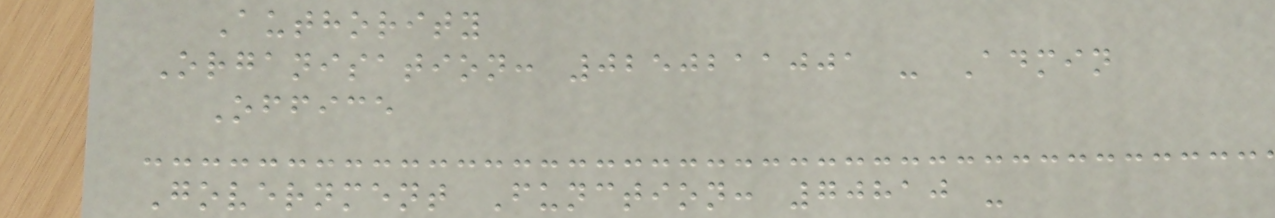Authority
Organisation: 0250211001 - Admin
Office
Government Function: 70810 -
